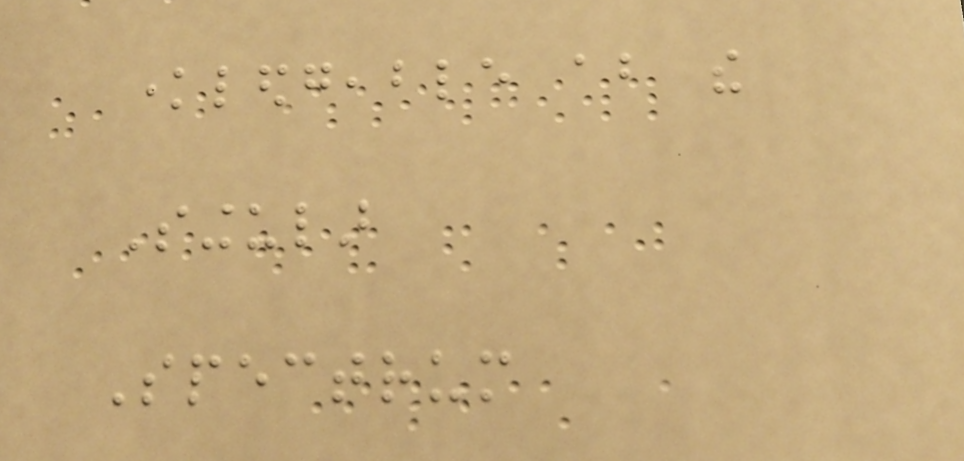knowledgeable about the
Singular
Spectrum
